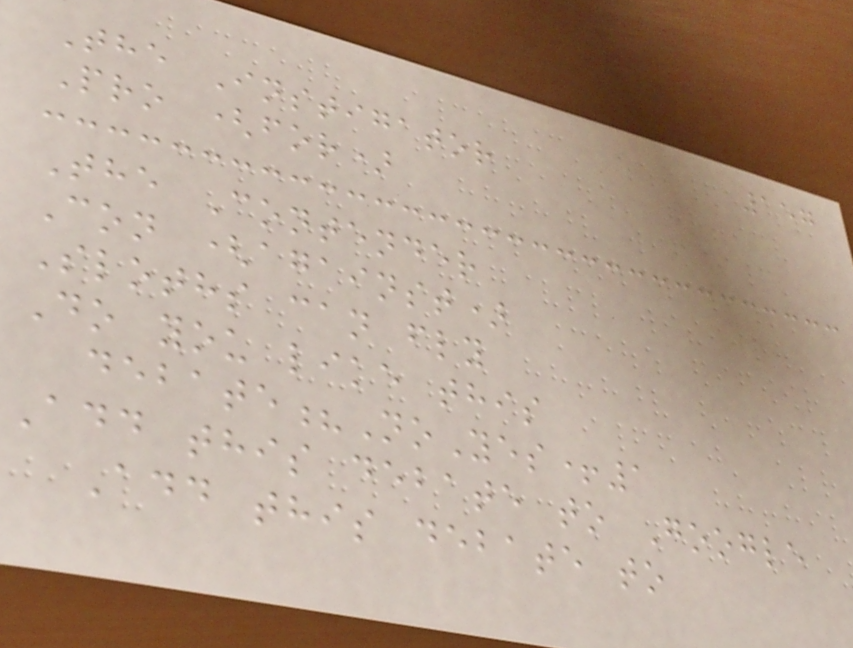157
The Instigator
Pro (for)
The Contender
Con (against)
Sloths can fly
Do you like this
debate?NoYes+1
Add this debate to Google
Add this debate to
